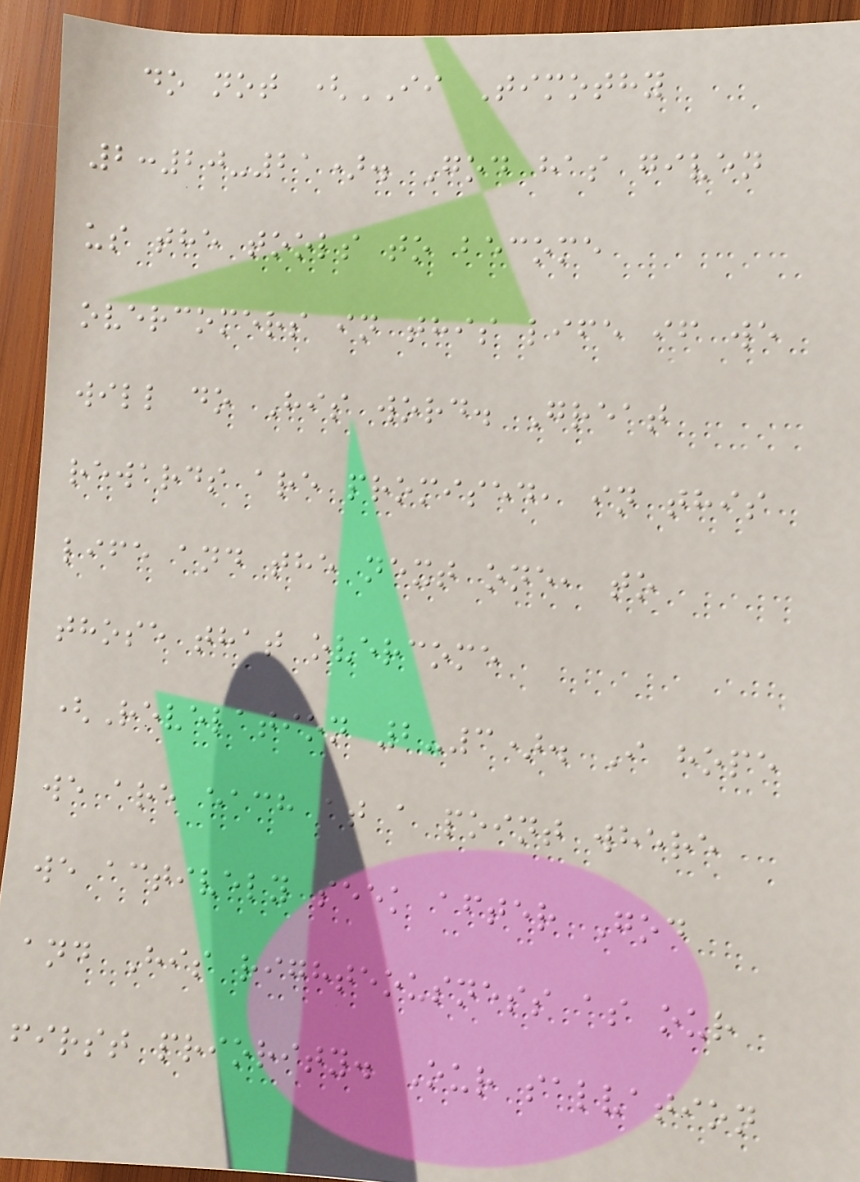do not (II Timothy
2:20-21). God has given
us the tools to become
overcomers in this life if we
will do His word. Great
rewards are promised, in this
life and the next one, to
those that overcome
(Revelation 2-3). I hope
we are each at a point where
we actively seek after God
and His righteousness as our
first priority. Our salvation
